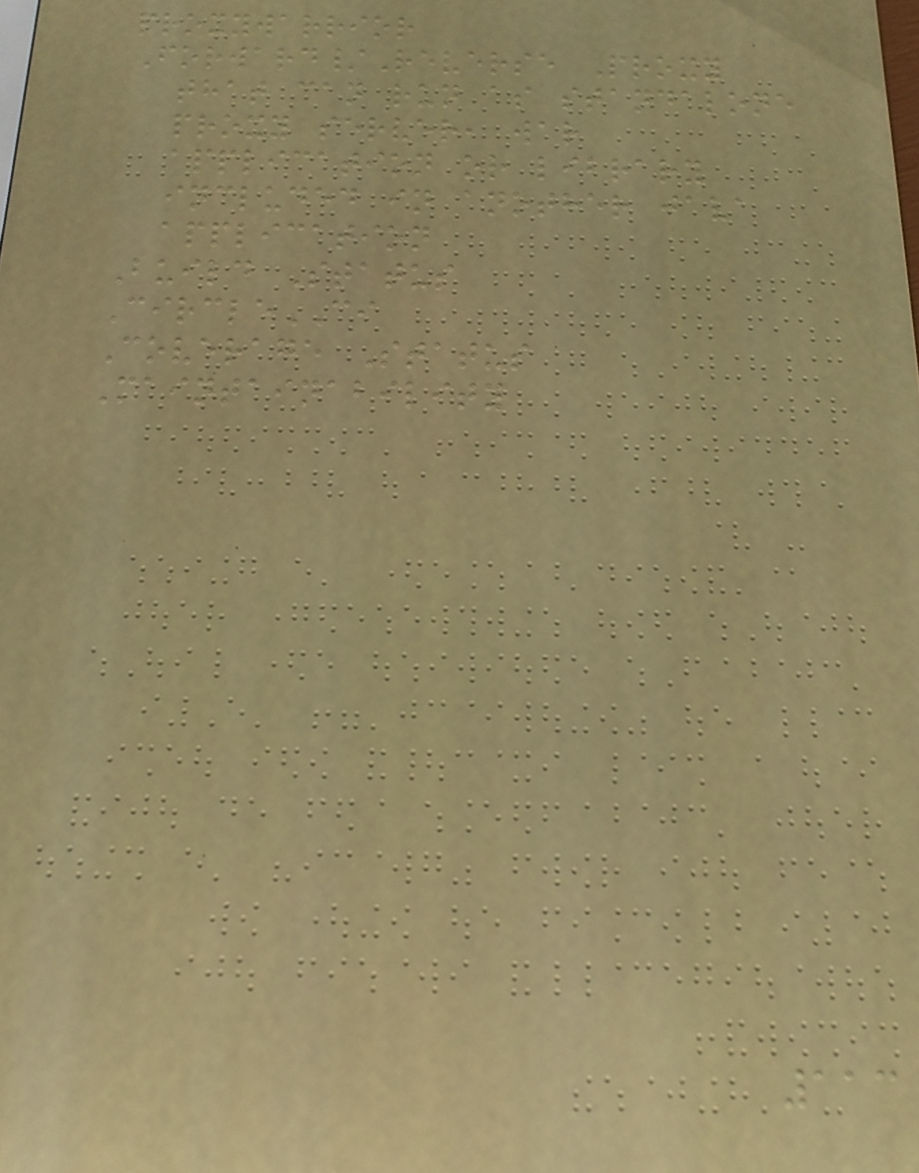proxywarrior
Forward/Reverse Proxy
that can run as standalone
proxy server, war
application or library
included in another java
application
Build Status
CircleCI
Coverage Status
Maintainability
113
